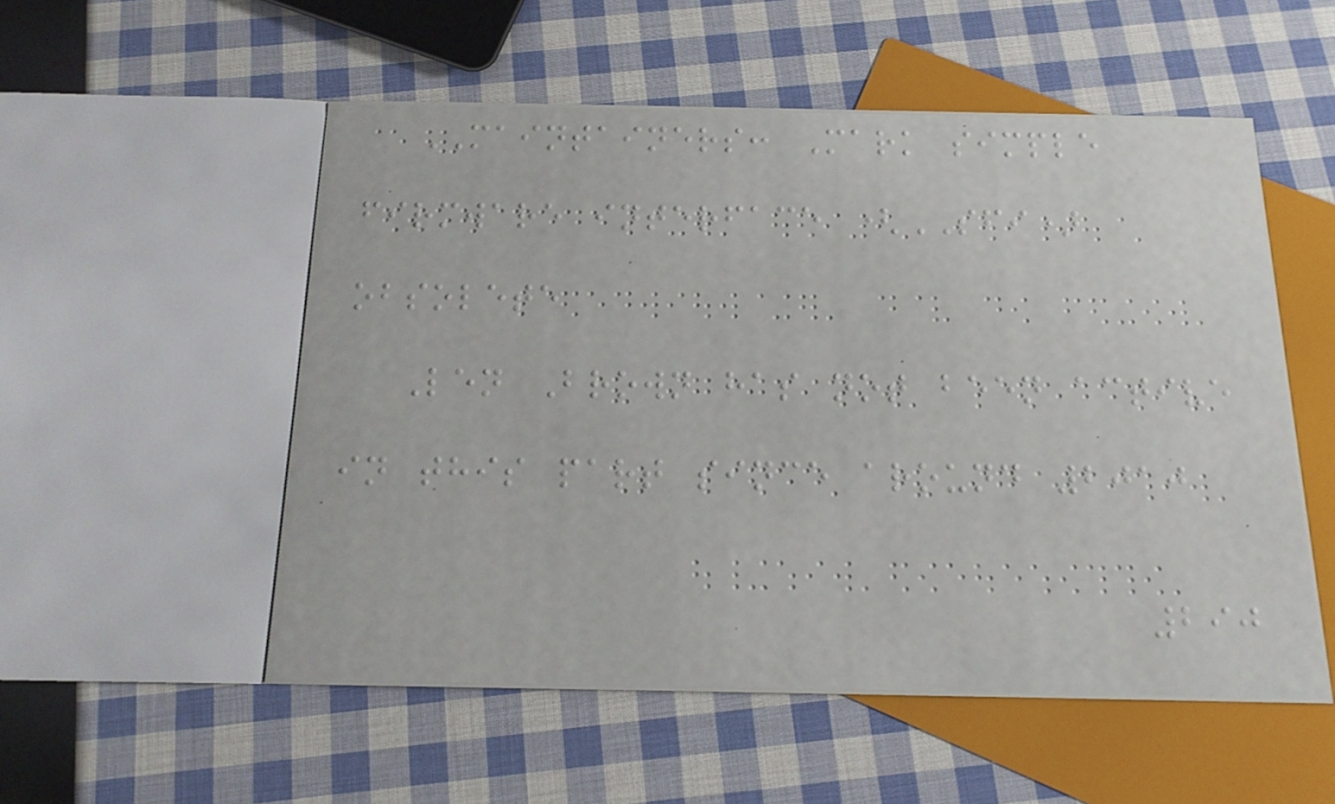MAINTAINERS: Mark simple
firmware interface (SFI)
obsolete
Len Brown has not been active
in this part since around 2010
290
